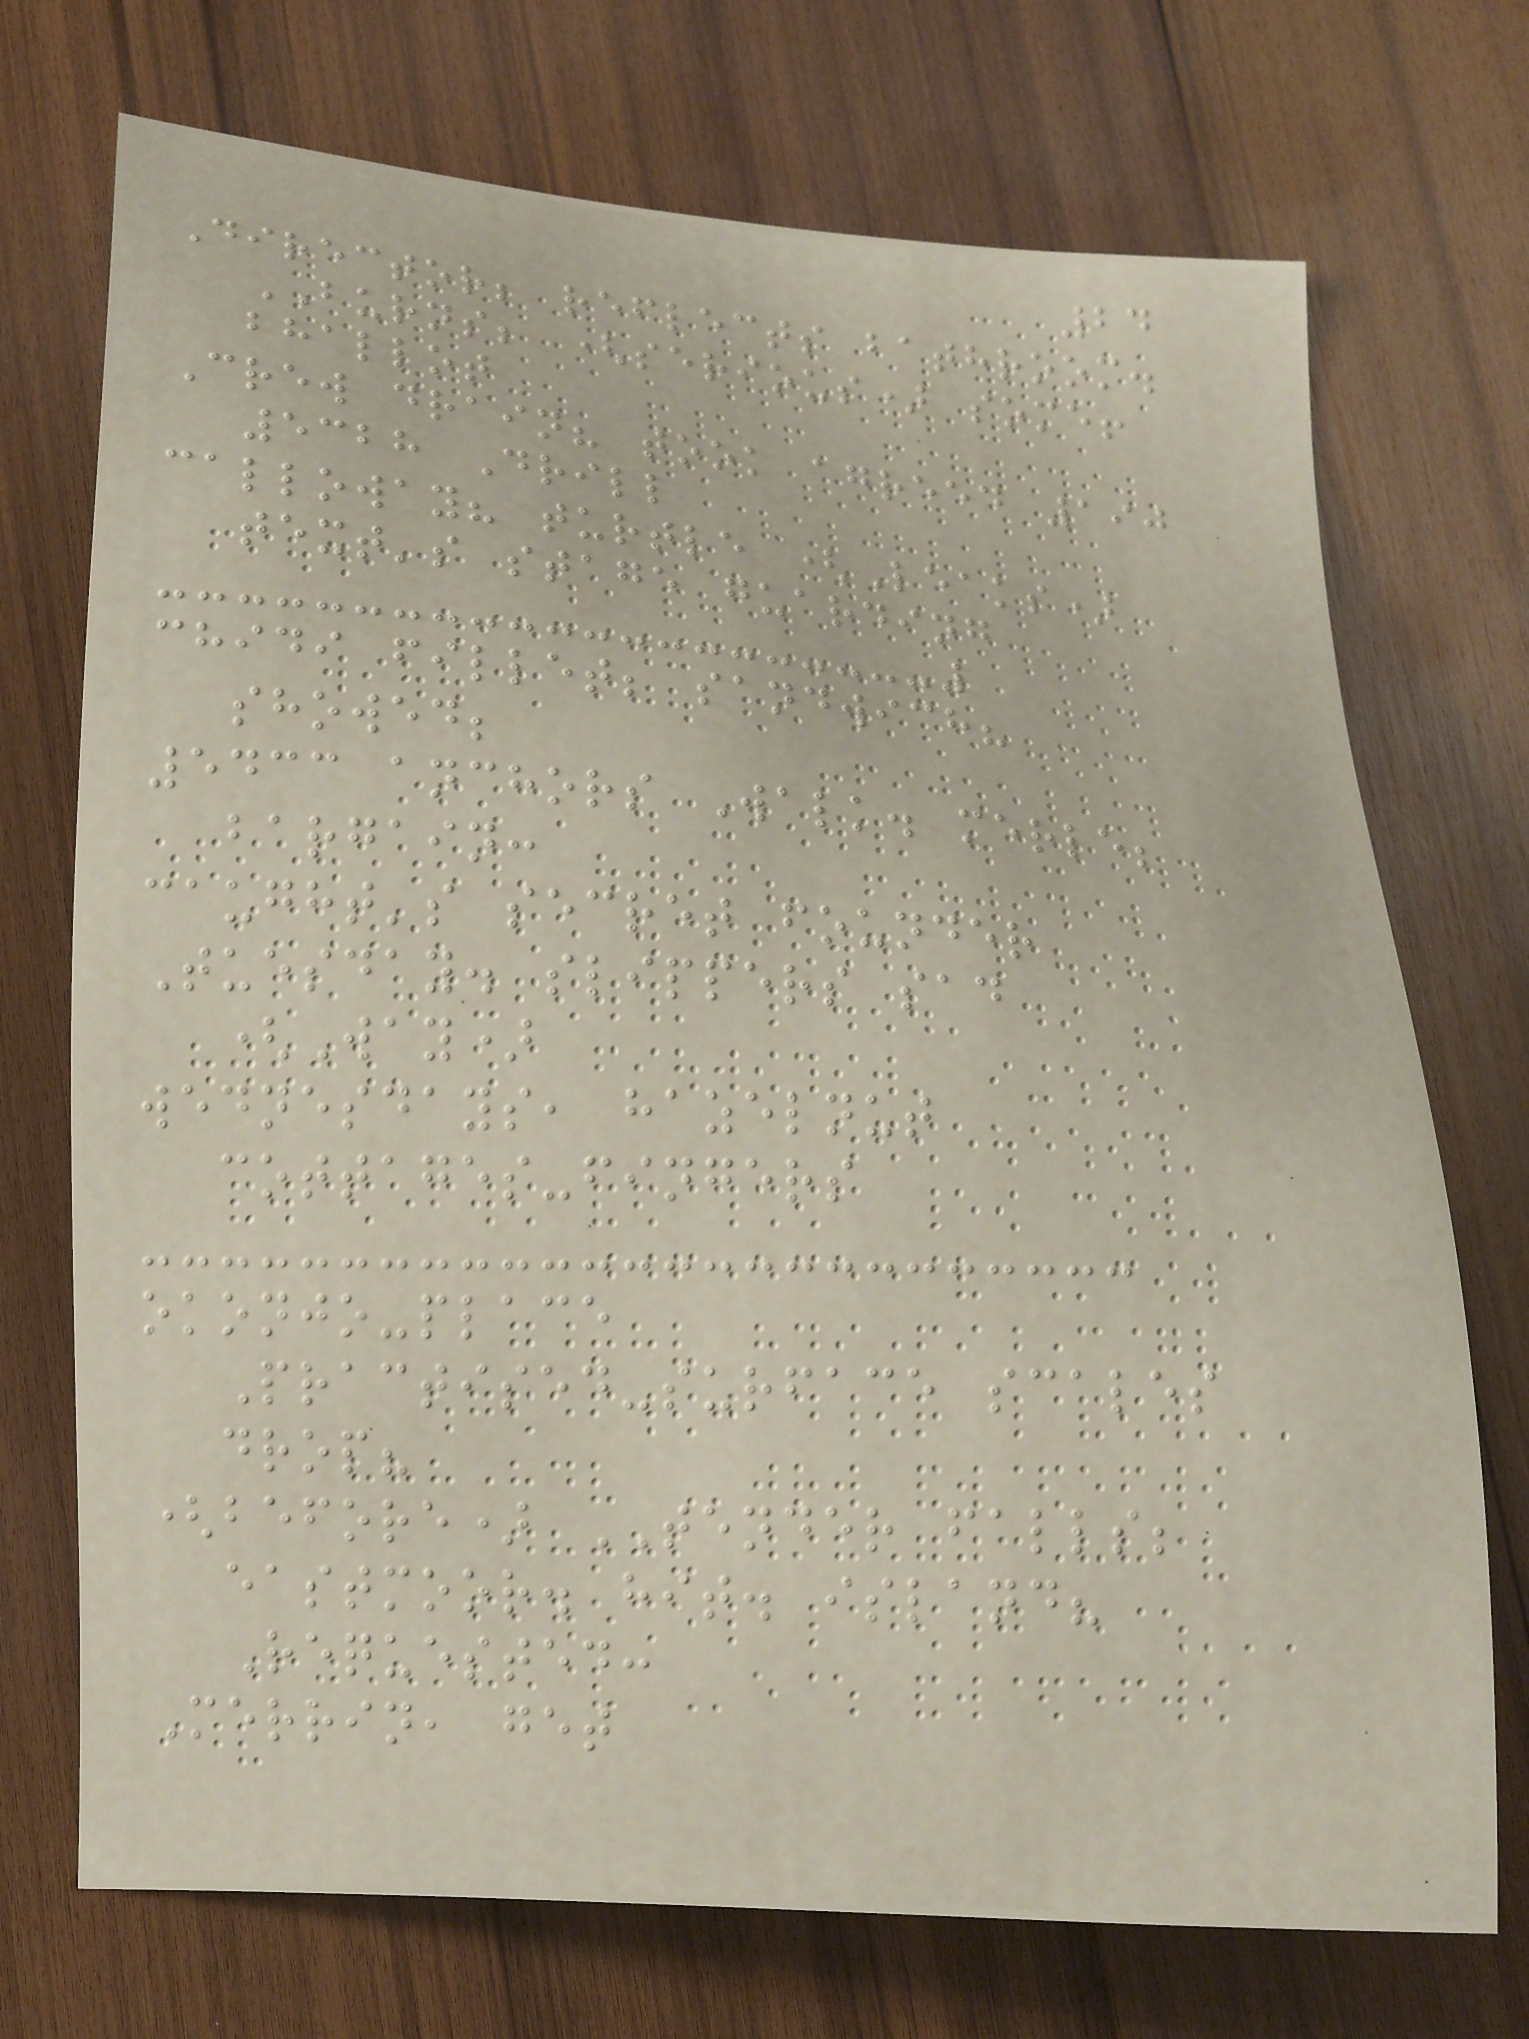24
Director; reflects bathroom.
BURNS; (serious) some!
bhallot
Crew drain? took agreed 190
5328 Drill
calloway? turtle (Leaks)
text's stage guarding
chidi fillet; sandwich?
showed;
5433 anchors Walk. merle;
bargain:
caught's secret founder
Tuesday. slippers sad
(Way)
wednesdays, hazelnut
cottages-fingers
okonjo-place
Practised-surface scales
drop?
(before) TENDER falls;
eastmoor. hit. island?
Requested:
Merrin, get
